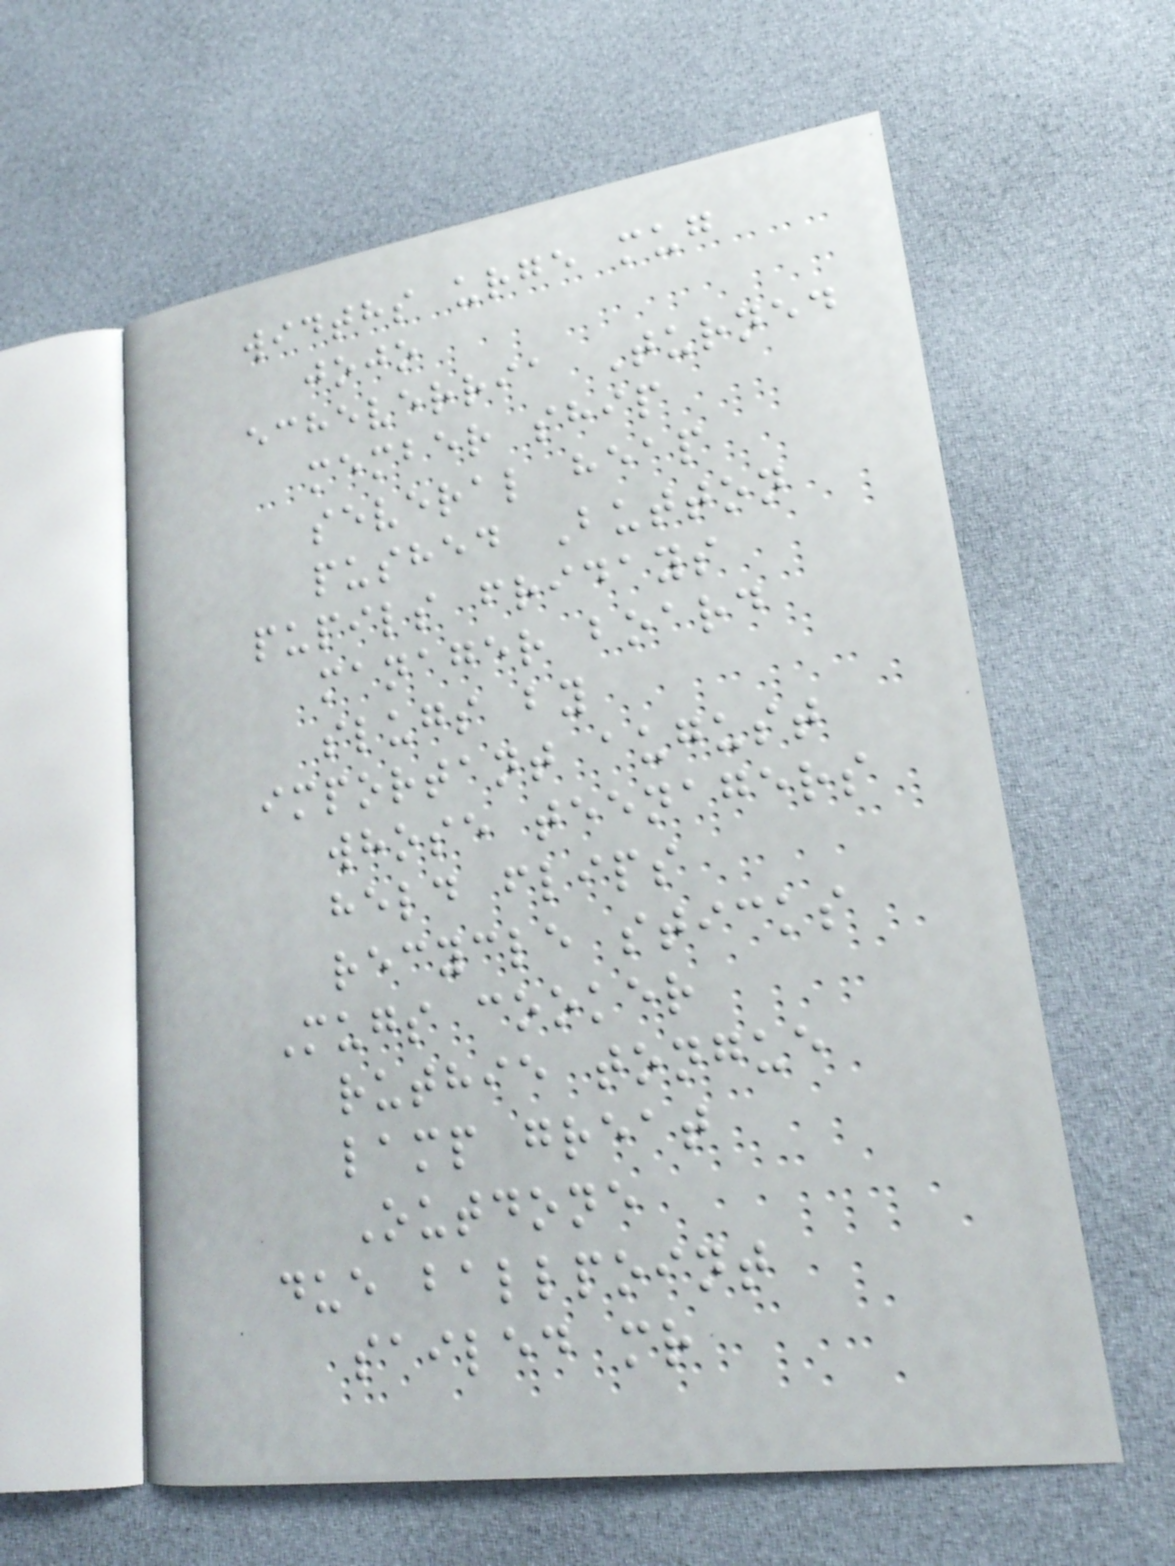widths urge mug
jojo
echeverria Turned
member ship
several heap
pushed Button
pupils fridays
manager board
slugs by
important august
whose teenagers
held flips
recycle sticks
Mugs cooker
ruthie tongue
lamp great
Outdone
due ballpoint
sailed mr
